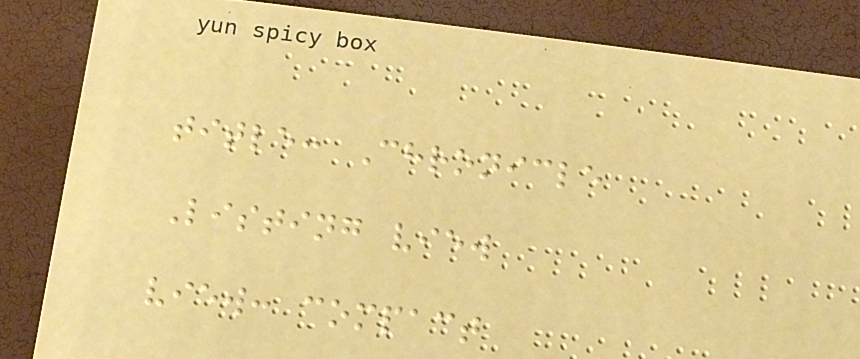title: Chronicle
Listing view
view: compact
